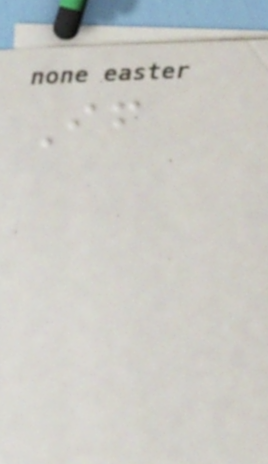If
